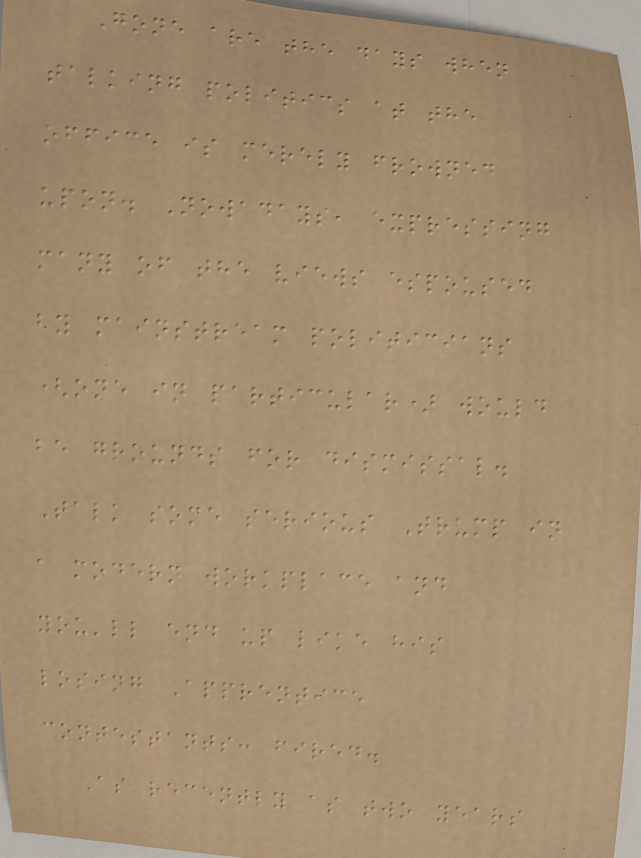Gone are the days when
talking politics at the
office is merely frowned
upon. Nowadays, expressing
many of the views espoused
by mainstream politicians
(one in particular) would
be grounds for dismissal.
Talk some serious Trump in
a modern workplace and
you'll end up like his
losing Apprentice
contestants: fired.
As recently as two years
